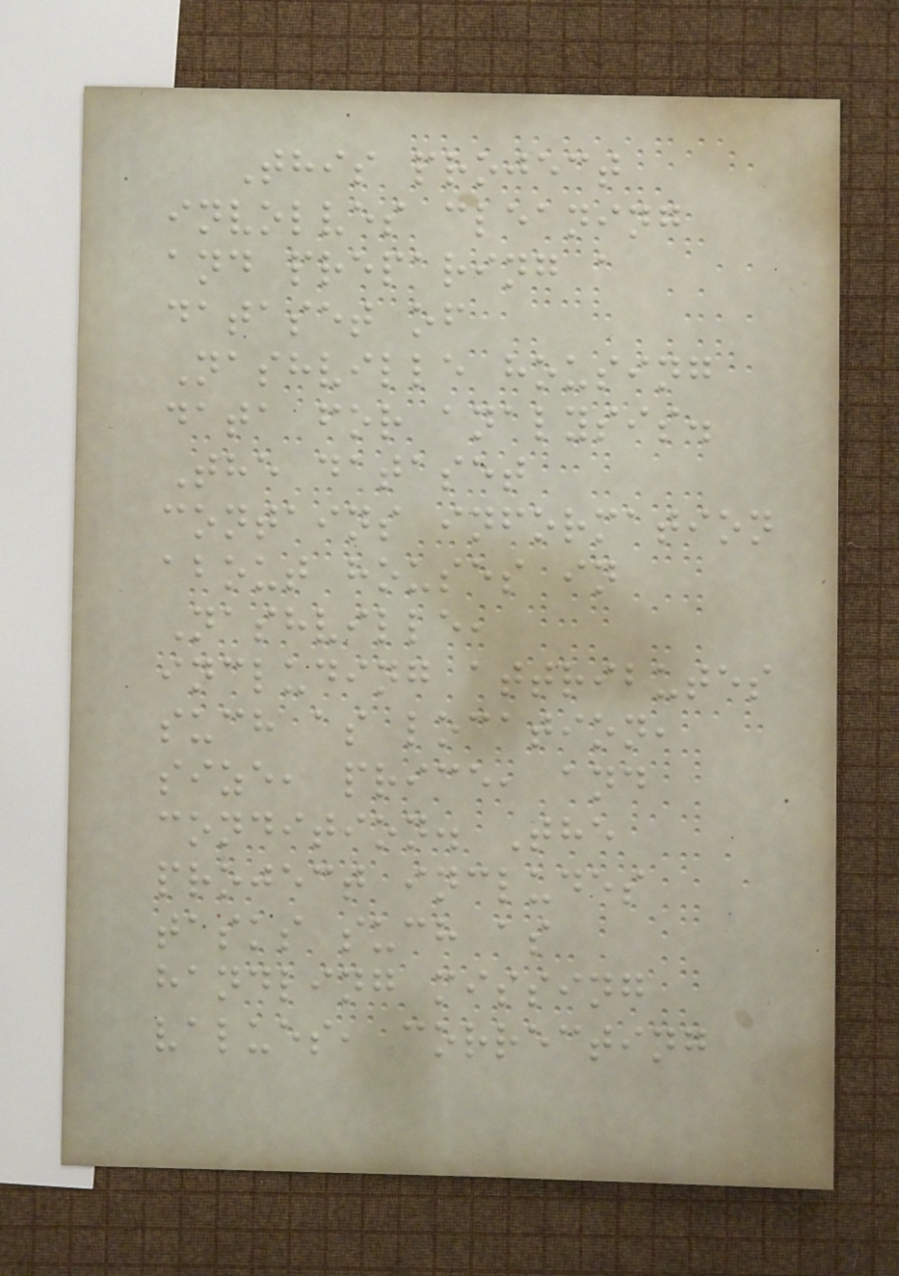This project
involves cleaning
and preparing a
dataset of
Nashville housing
data for analysis.
The dataset
contains information
about houses in
Nashville,
including attributes
such as location,
size, price, and
condition. The
project includes
tasks such as
handling missing
values, correcting
